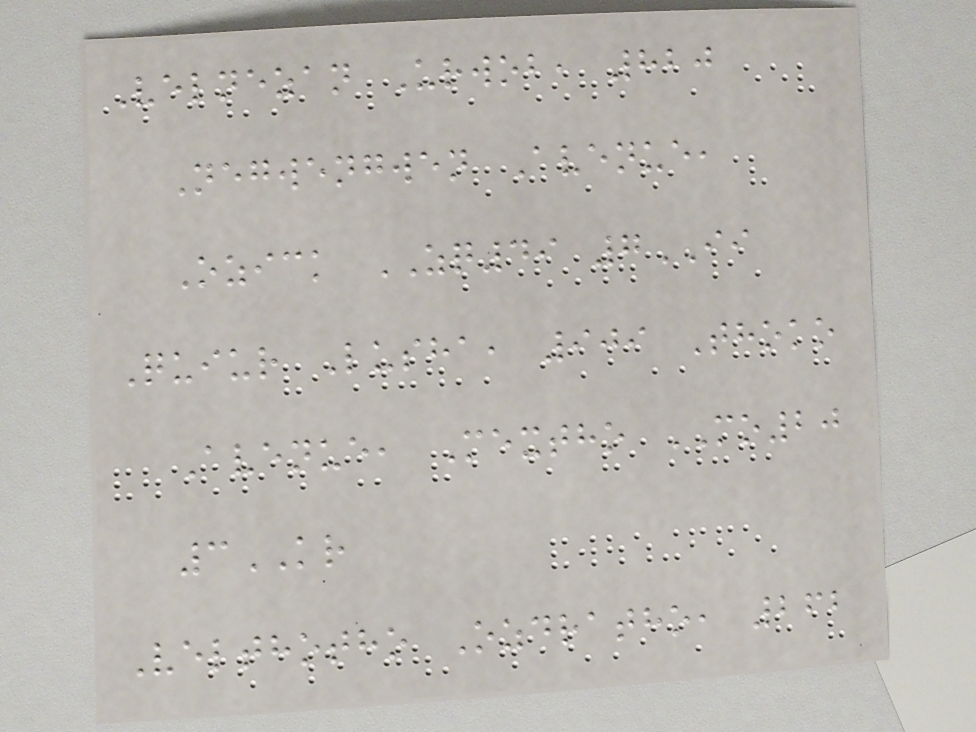Velnezan Urwob, 820
Negwengwen Avenue,
Ozick ZQ49 7II
Quiur Lusha, 909 Thoko
Avenue, Mextho MO20
3KR
Velthotho Ozdratho, 262
